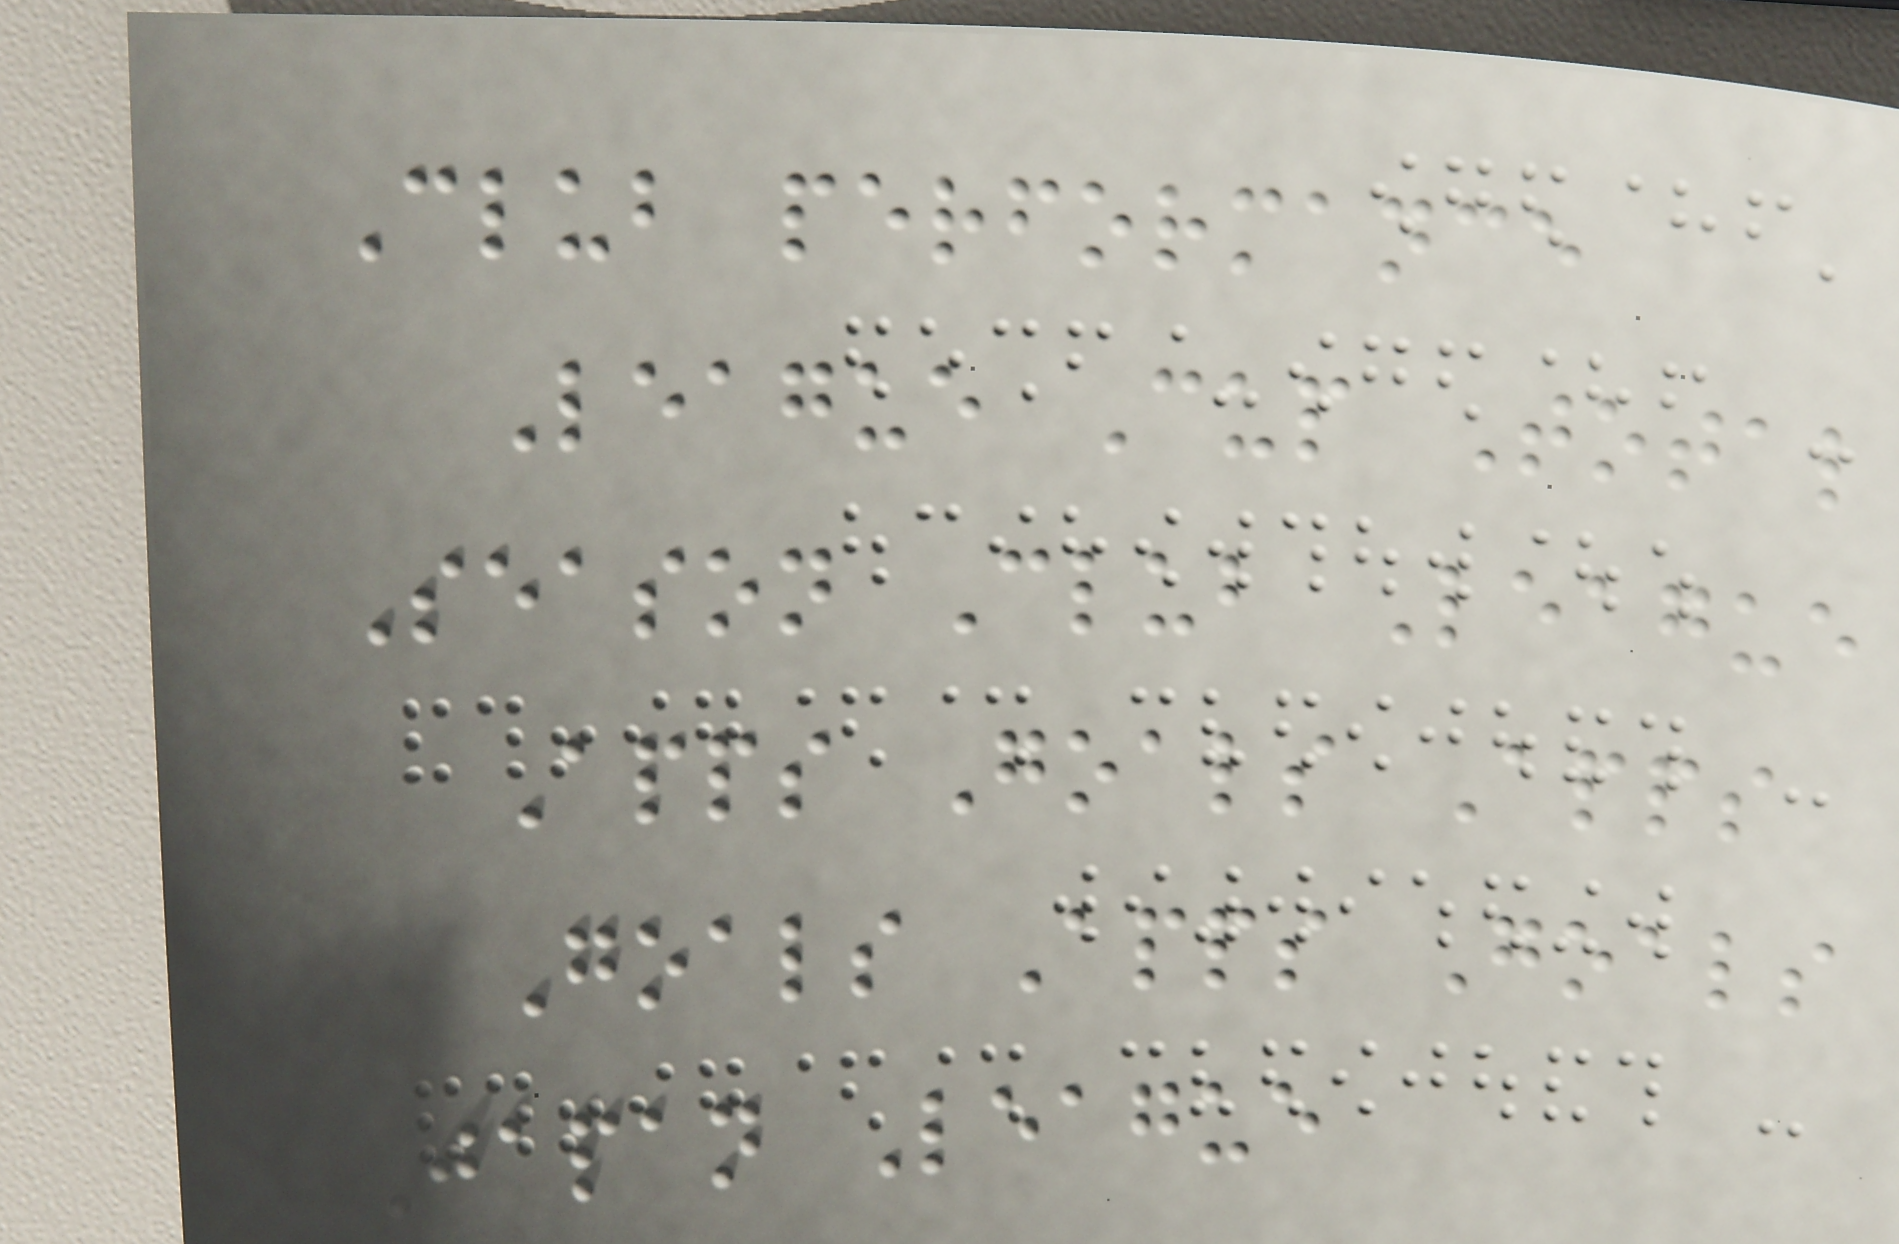Club performance
League Cup Total
Season Club League
Apps Goals Apps
Goals Apps Goals
Japan League
